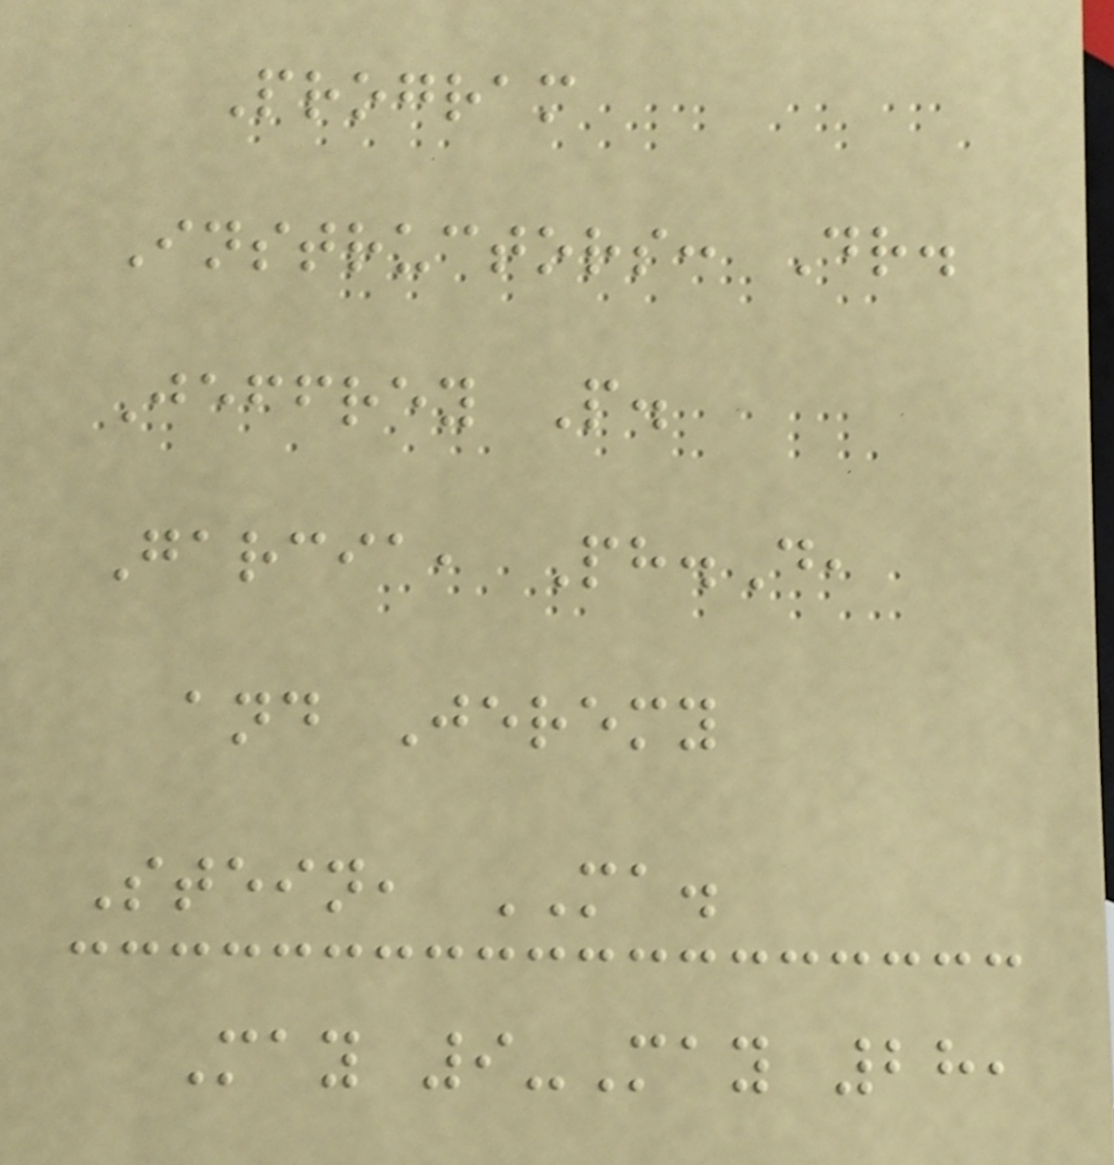Program
Instructors: Dr.
Jeffrey P.
Garcia, Ph.D,
and Jeremy
Stein, MA.
May 9-May 28,
